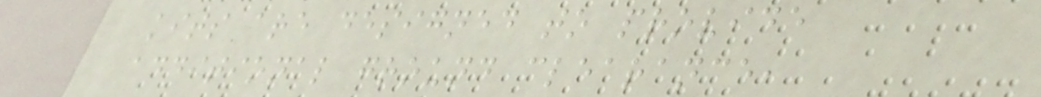kits are designed to provide
additional ground clearance,
